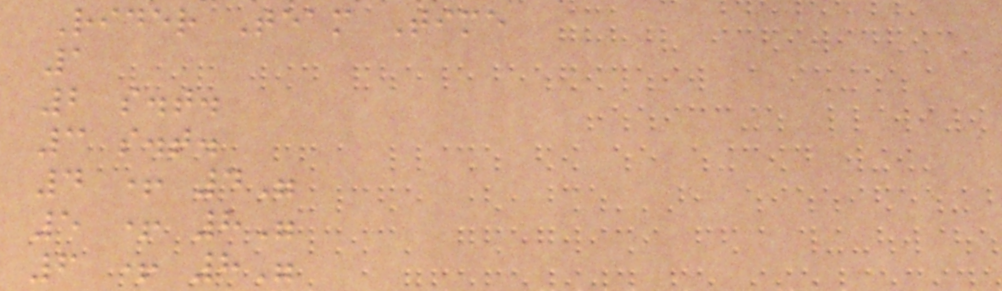Rider Team Time
1
2 s.t.
3 s.t.
4 + 4"
5 + 8"
6 + 8"
